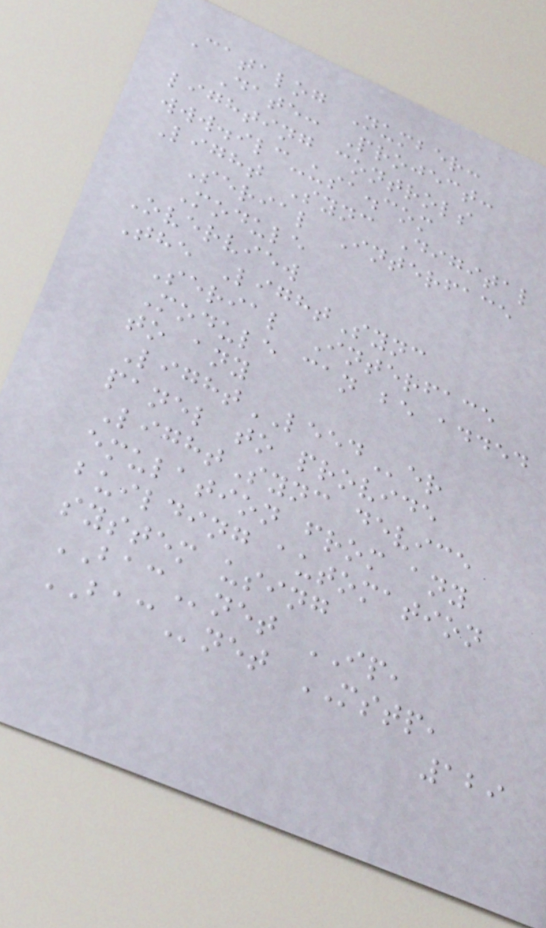Catalog Number:
Date: Project:
lighting controls
www.ilc-usa.com
Light Sync Digital
Serial Interface
Module
Overview
The LightSync
Serial Interface
Module can be added
to any
LightLEEDer
panel to provide
LightSync device
emulation from any
building automation
system using
BACnet IP,
BACnet MSTP,
129
